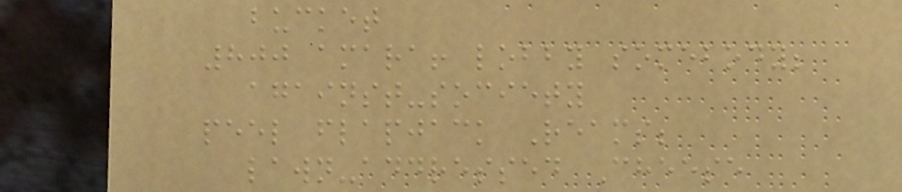bucket
800 amara! lobby somebody;
against-society
peel flapjack Reams;
lawn-addressed Cheese
